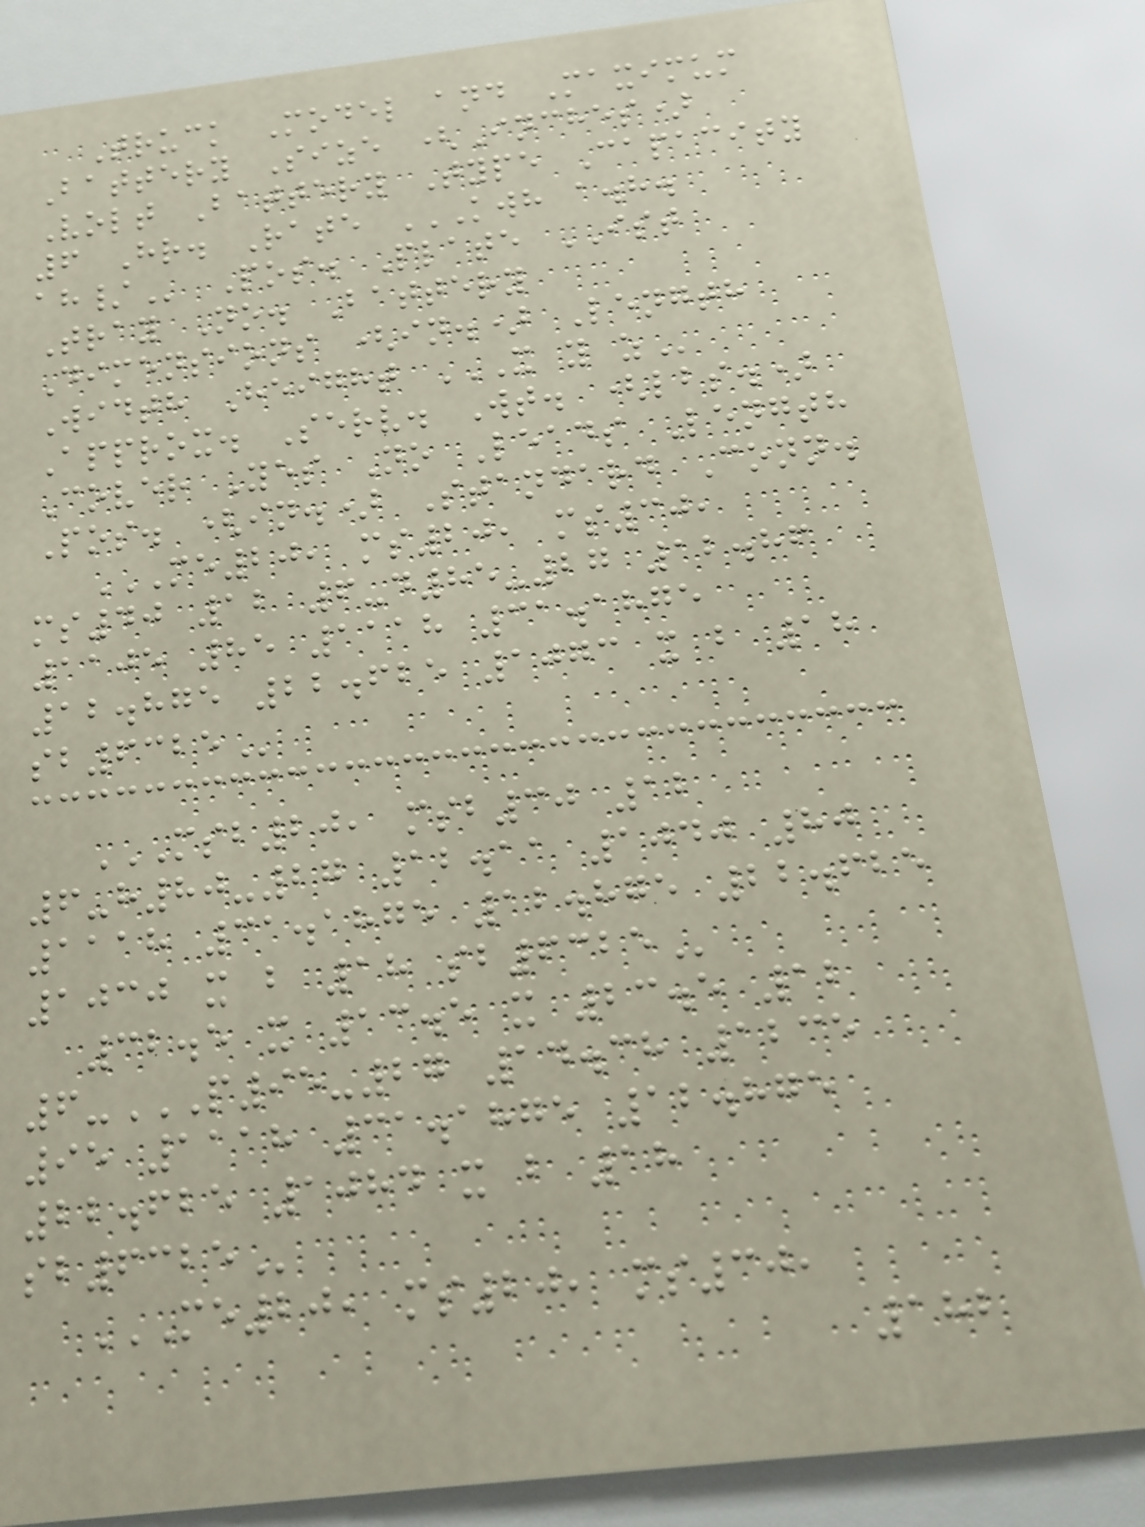Truck Model and Maximum
Battery Size (Inches)
Volt Battery Type Capacity
6 Hr. Rate KWH A.H.
AH/ Pos. Plate IST
Tray No. Battery
Dimensions (in.) Length
Width Height X Y Z
Approx. Serv. Wt. (lbs.)
Cover Yes No Leads Length
Pos. (in.) Standard Conn.
ME20, MS20, MS30,
MS40 12 6-D85-27 12.86
1105 85 1118 31.1875
12.875 22.625 1073 X B 18
SB6325
MSB20, MSB30 12
6-H80-27 12.11 1040 80
1118 31.1875 12.875 22.625
1030 X B 18 SB6325
32.5 x 13.5 x 23.5 12
6-P95-27 14.38 1235
95 1118 31.1875 12.875
22.625 1084 X B 18
SB6325
ME20, MS20, MS30,
182
